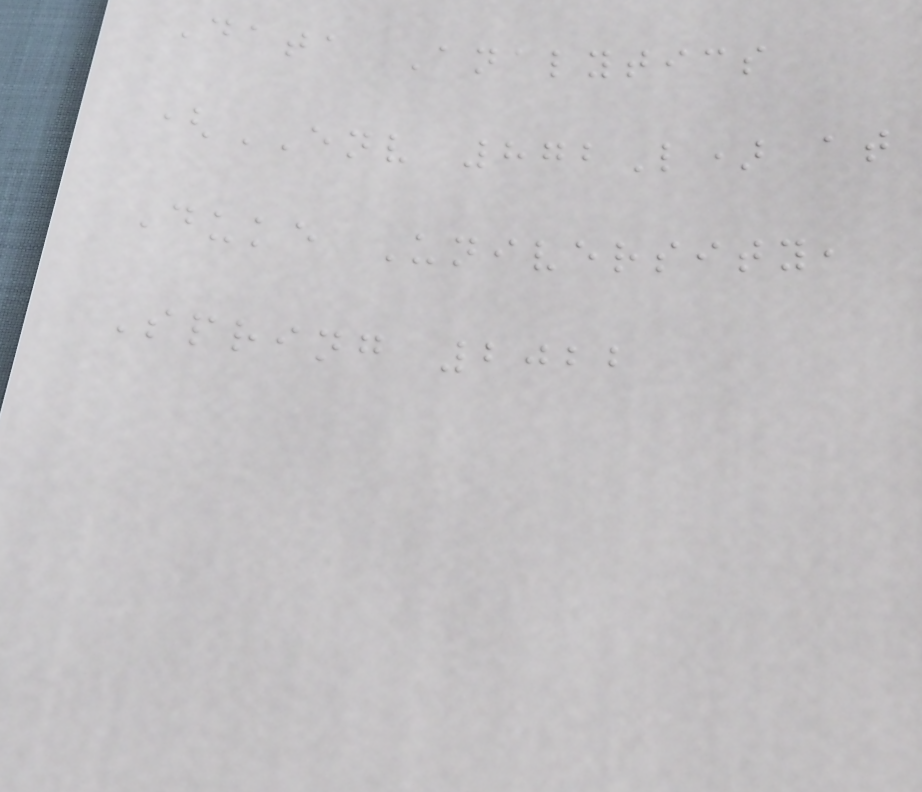Data Analytics
(ENV 872L) at
Duke University,
Spring 2022
